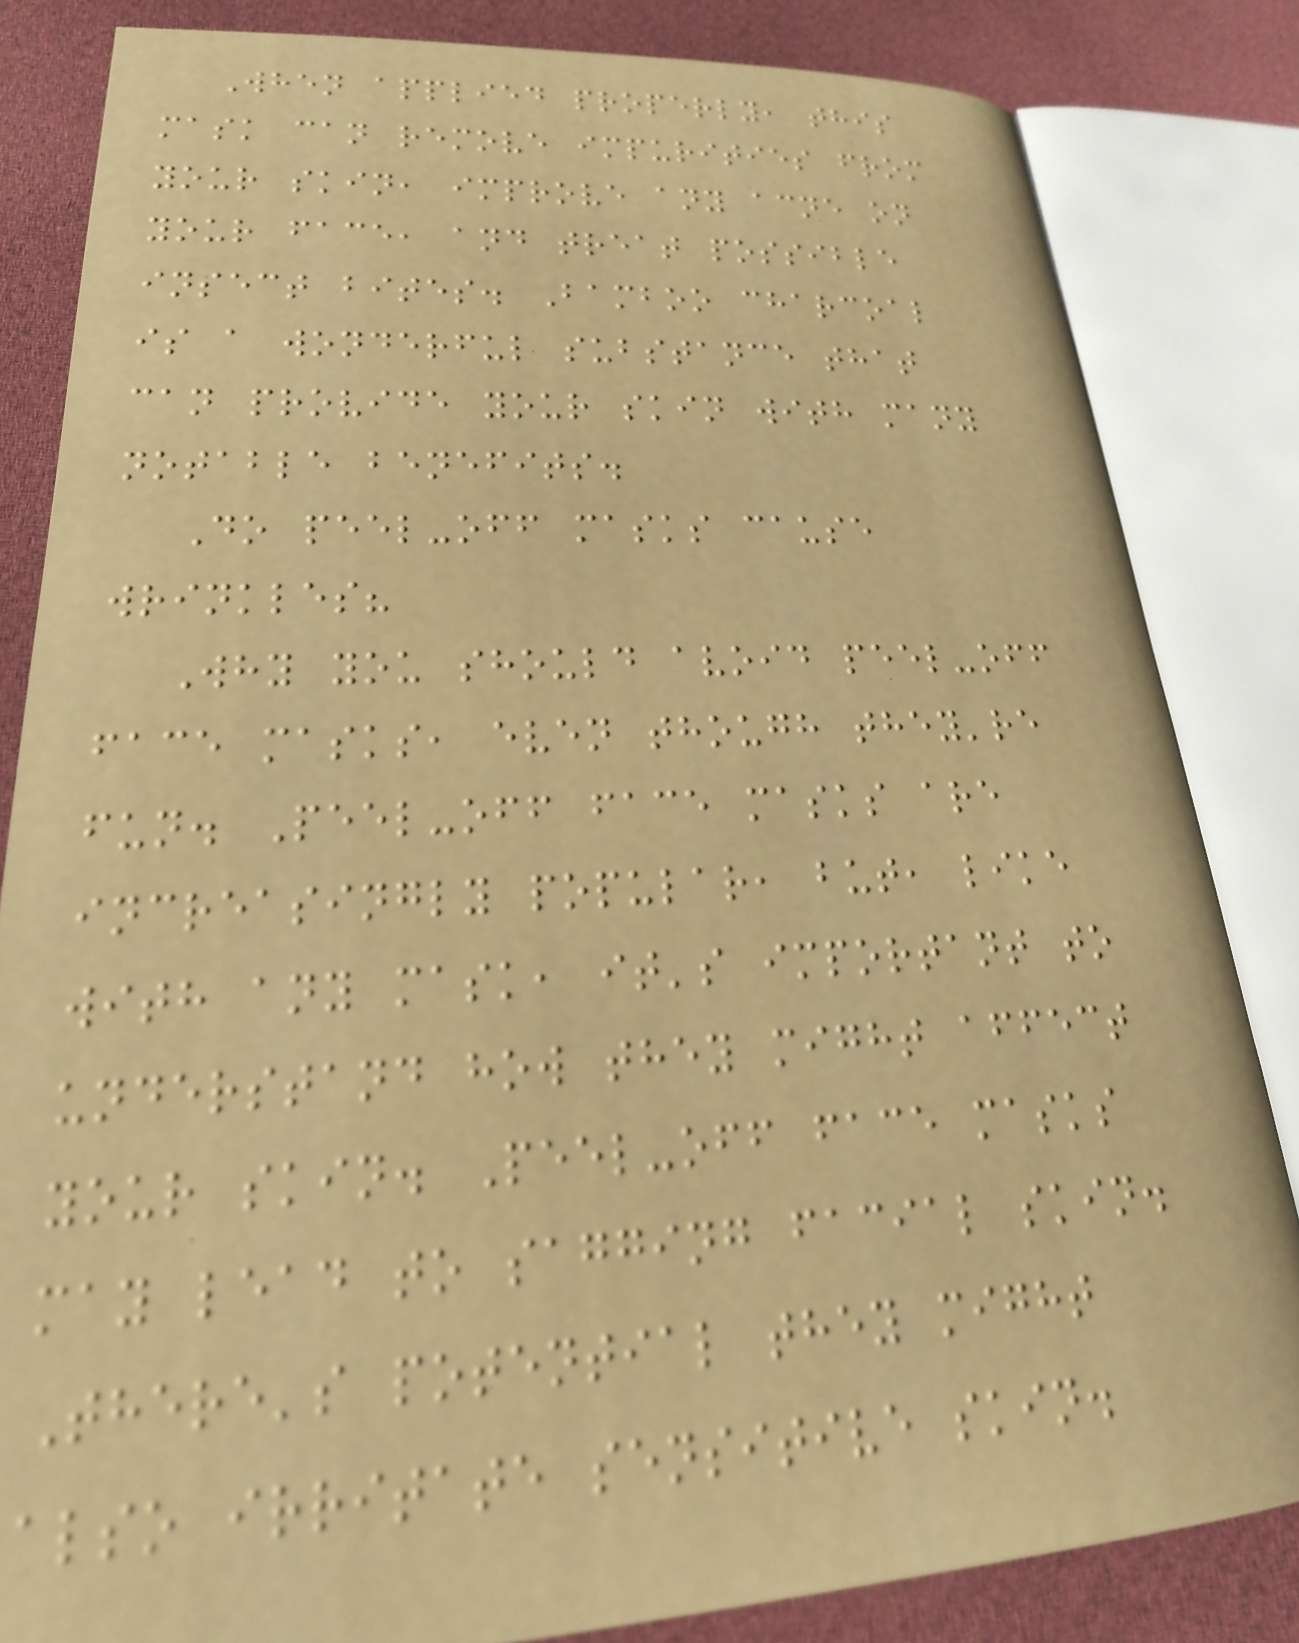When applied properly, this
mask can remove impurities from
your skin, improve any acne on
your face, and treat possible
insect bites. Bamboo charcoal
is a wonderful substance that
can provide your skin with many
notable benefits.
Do peel-off masks cause
wrinkles?
Why you should avoid peel-off
face masks, even though they're
fun. Peel-off face masks are
increasingly popular, but, like
with any mask, it's important to
understand how they might affect
your skin. Peel-off face masks
may lead to sagging facial skin.
There's potential they might
also irritate sensitive skin.
